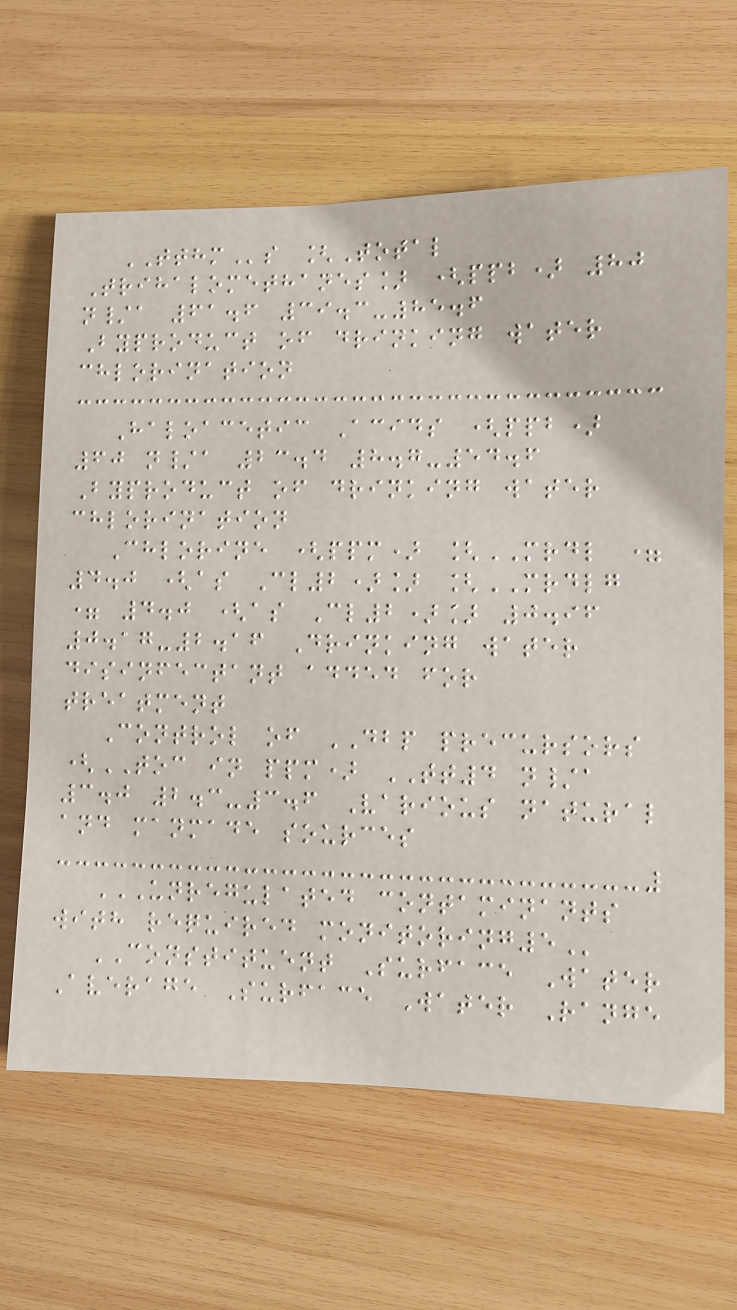TTHMs [Total
Trihalomethanes] (ppb) 80
n/a 61.6 39.3-85.6
Byproduct of drinking water
chlorination
Haloacetic Acids (ppb)
60 n/a 23.4 8.7-54.6
Byproduct of drinking water
chlorination
Chlorine (ppm) [MRDL =
4.0 (as Cl2)] [MRDLG
= 4.0 (as Cl2)] 0.96
0.17-2.16 Drinking water
disinfectant added for
treatment
Control of DBP precursors
(TOC in ppm) TT4 n/a
3.0 2.3-3.6 Various natural
and manmade sources
UNREGULATED CONTAMINANTS
WITH REQUIRED MONITORING5
CONSTITUENT Surface Water
Average Surface Water Range
